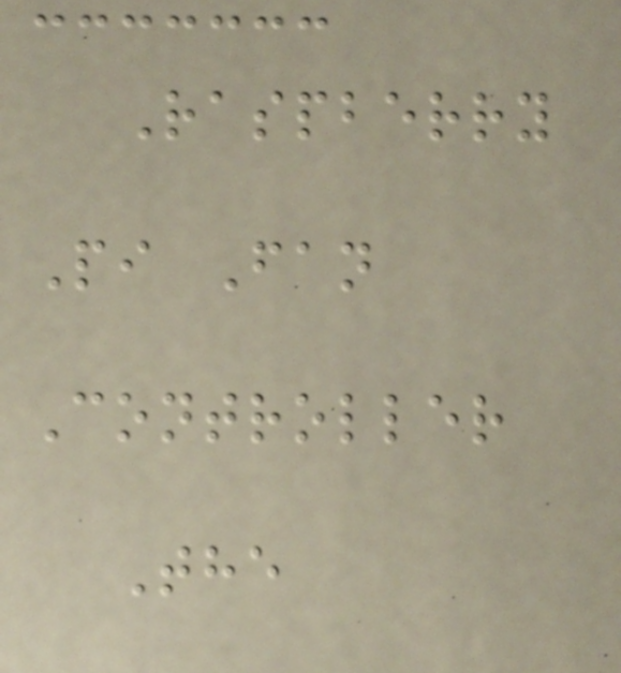Raspberry
Pi Fan
Controller
The
